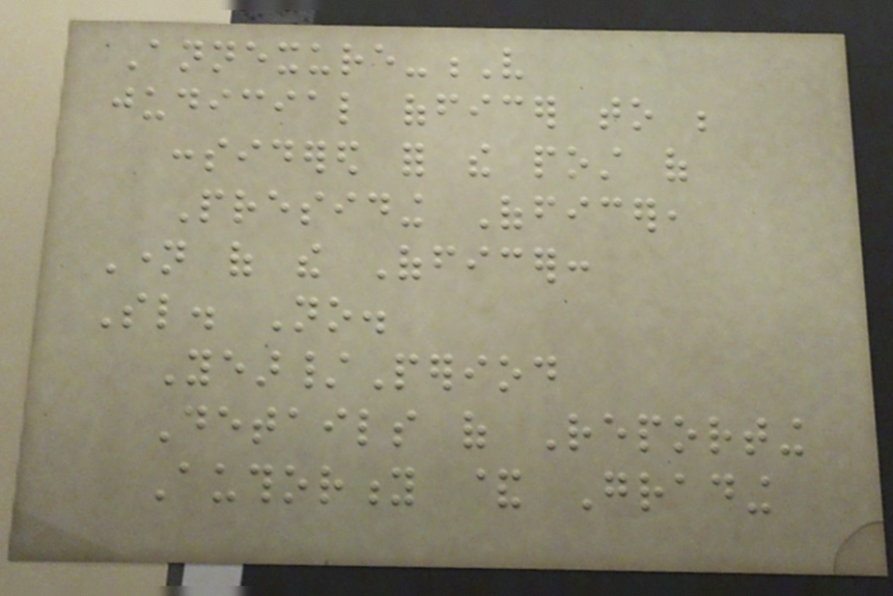Annexure-V
judicial officer to be
considered for the post of
Presiding Officer,
Name of the Officer:
Sl. No.
Year/Period
Details of Reporting
Authority & Grading
